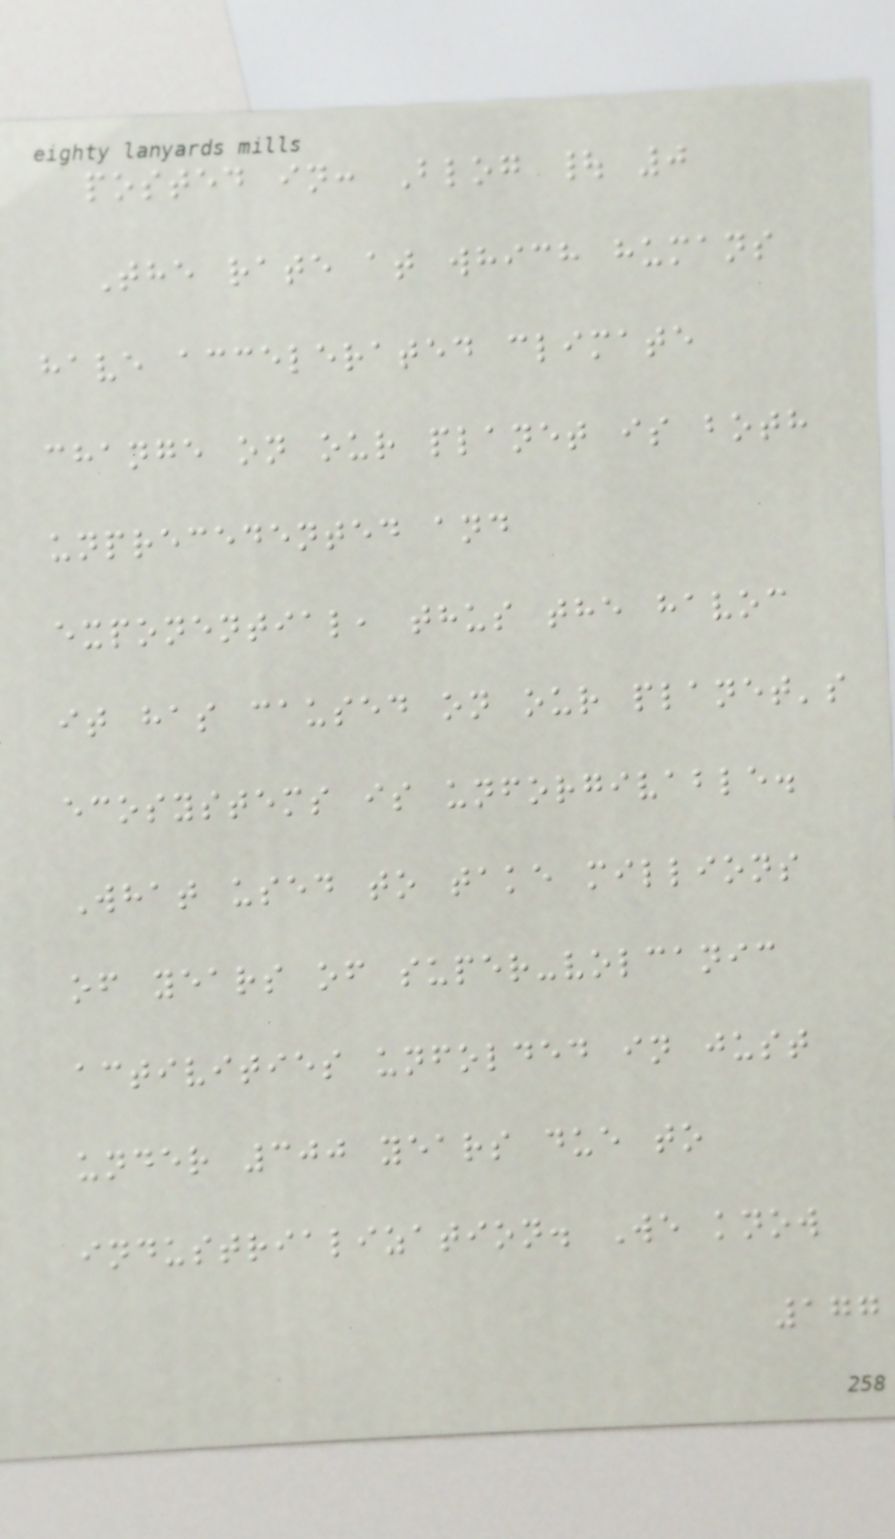posted in: Blog | 0
The rate at which humans
have accelerated climate
change on our planet is both
unprecedented and
exponential, thus the havoc
it has caused on our planet's
ecosystems is unforgivable.
What used to take millions
of years of super-volcanic
activities unfolded in just
under 300 years due to
industrialization. We know
177
